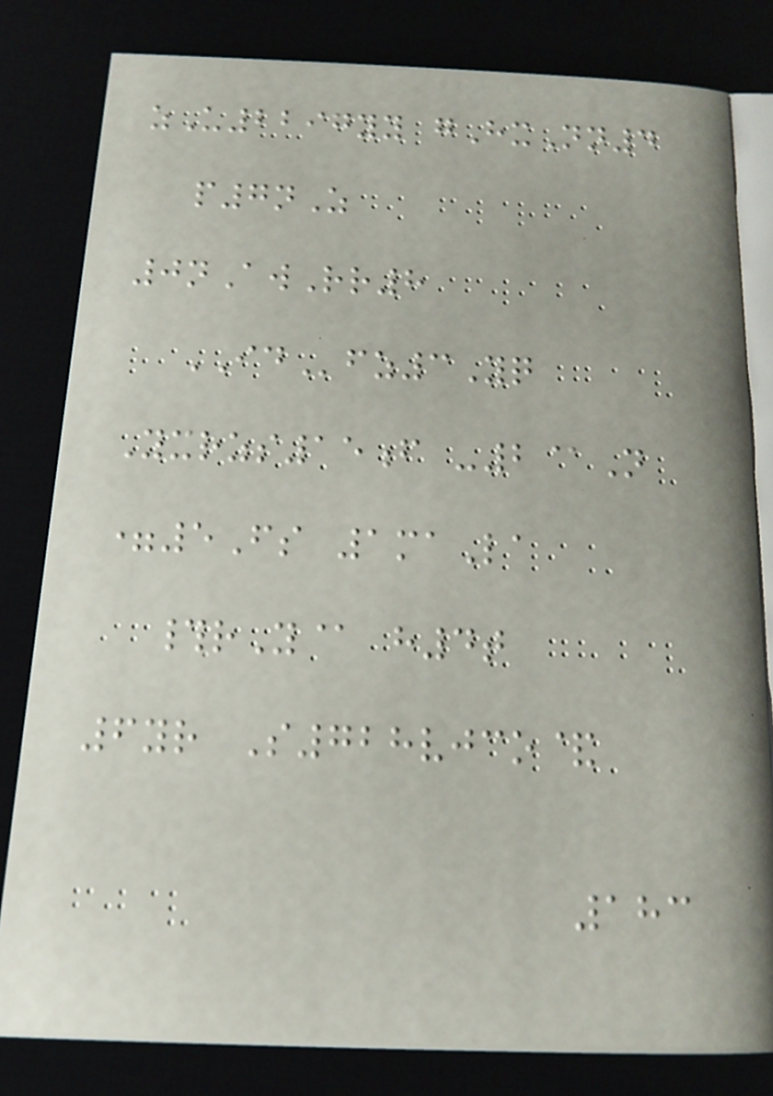zU2297yy gHxNn4
p7nZ
0nAwRr8
IDfz3Yq
Yxrzs15f -2@N
=5Fs 1maLa
#rY@ h4t
6yr S728vjco&
183
